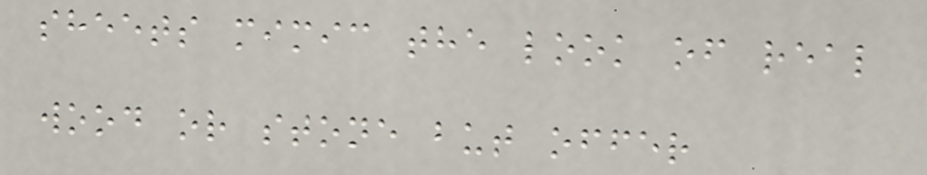sheets mimic the look of real
wood or stone but offer
